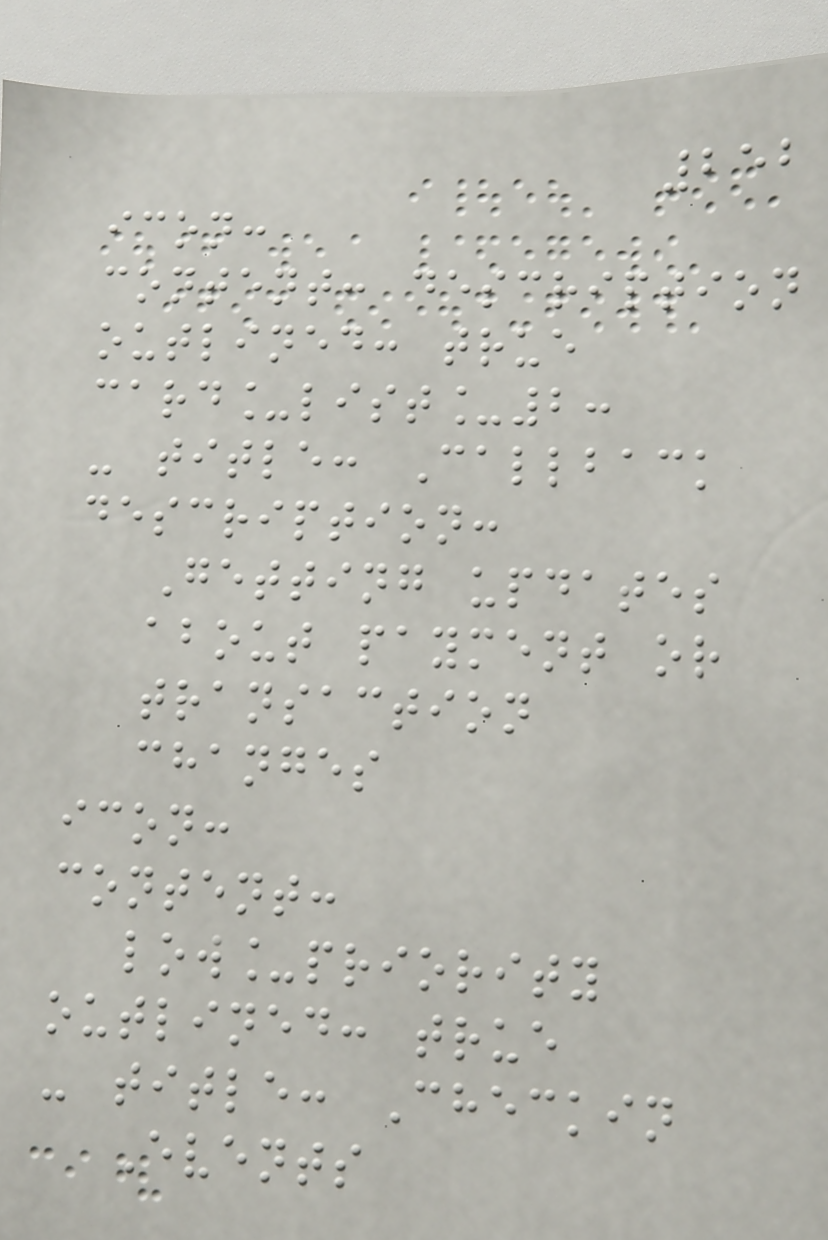252
icon:
content: description
outlined: true
card_list_2:
- title: Callback
description:
Getting updates
about payment or
transaction
changes
icon:
content:
low_priority
outlined: true
- title: Checkin
Events
